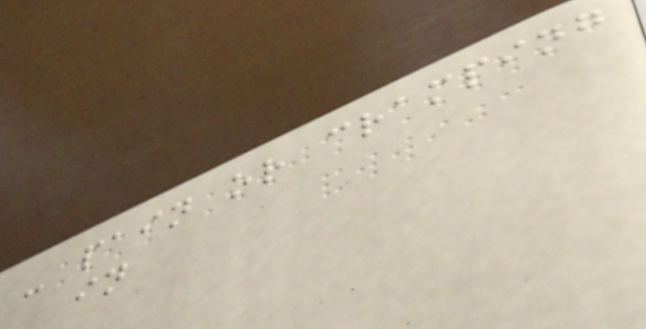- pain or cramping
in
